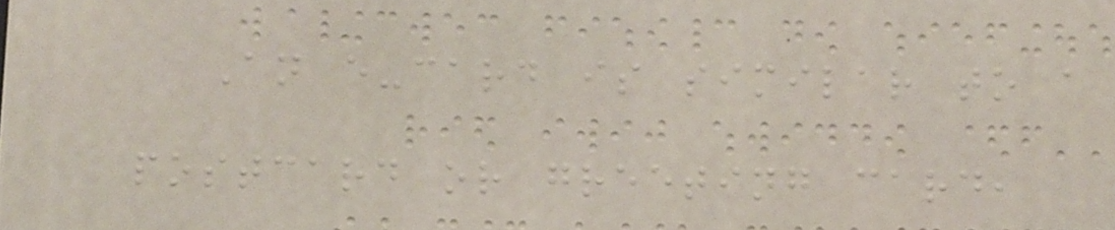An e-card is similar to a
postcard or greeting card,
